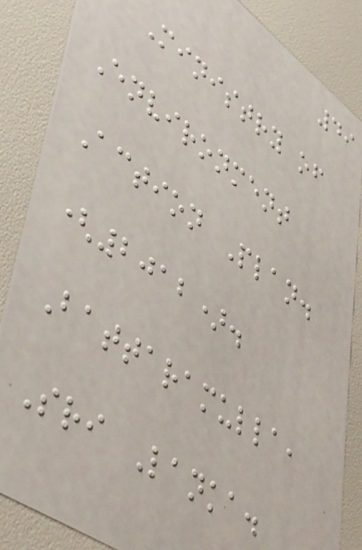49
Ministry of
Environment
Action Plan.
(2012).
Battaramulla,
Sri Lanka.
